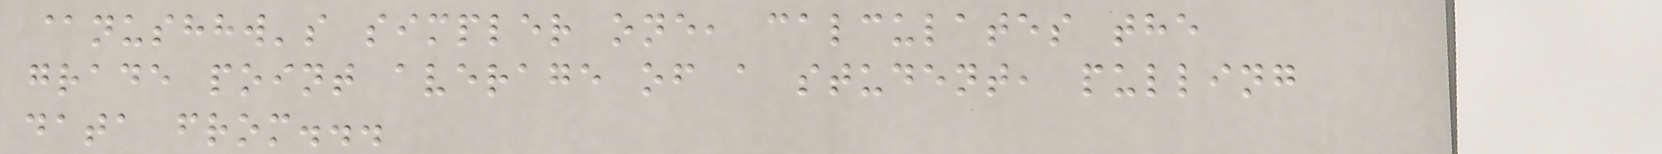@nushhw's simpler one, calculates the
grade point average of a student, pulling
data from...
